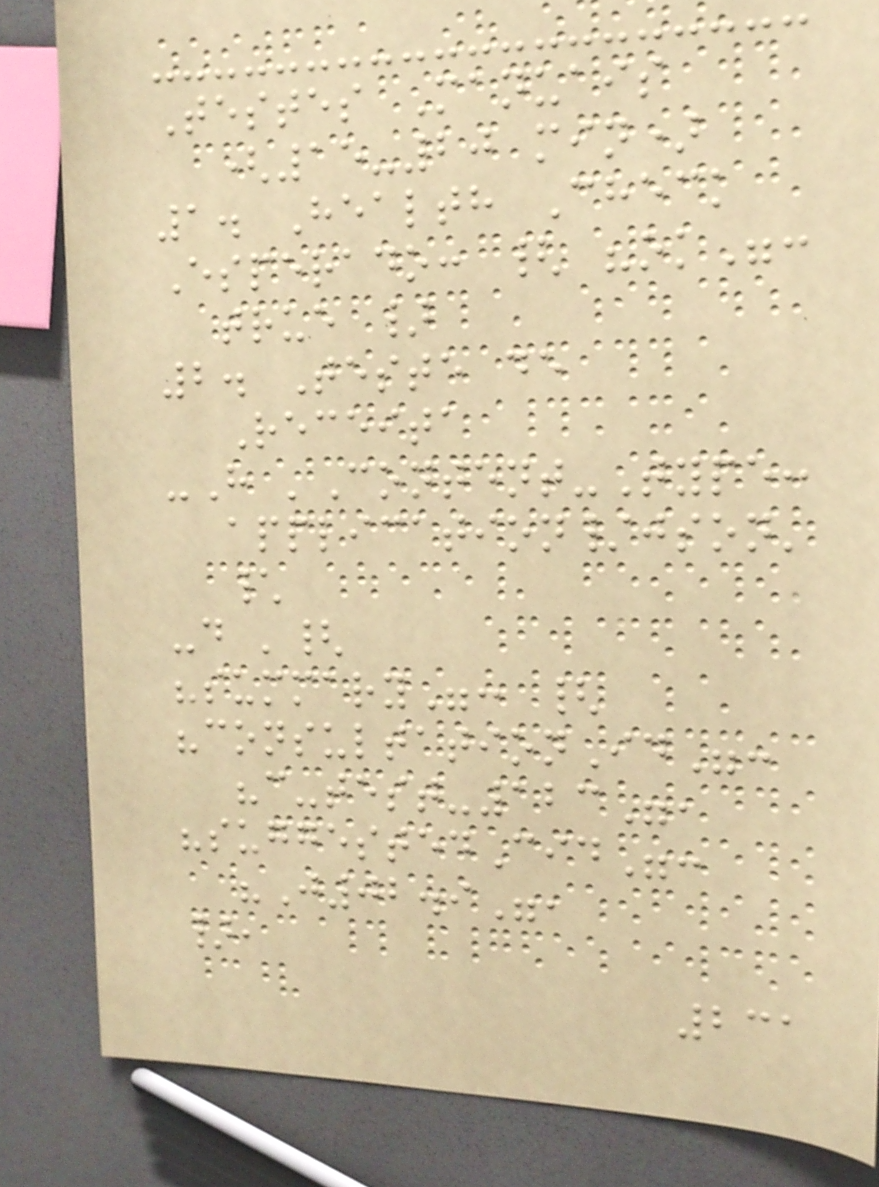Testes Manuais
(15-20 min)
1. Health Check
Esperado: { "ok":
true }
2. Teste de
Receita
-H 'Content-Type:
application/json'
\
-d '{
"summary": {
"consultationId":
"c-test-123",
"suggestedCid":
"J02.9",
},
231
